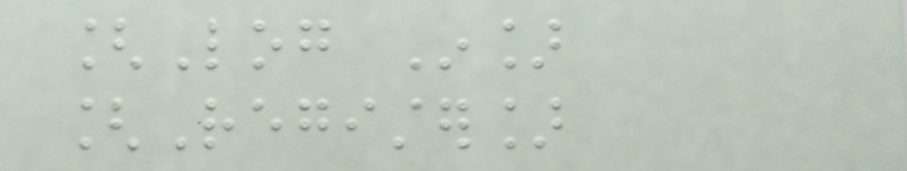[Log In]
[Register]
